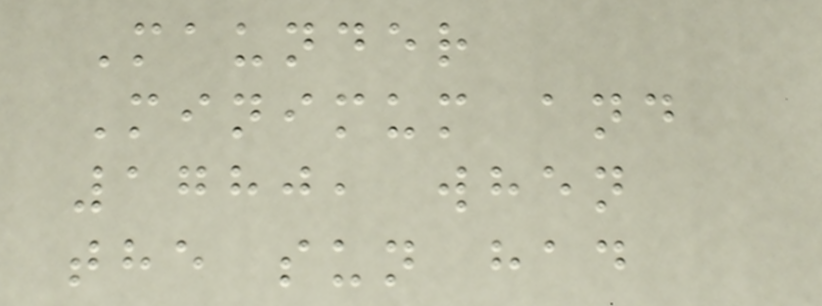Maunder
Minimum and
1780, when
the sun had
